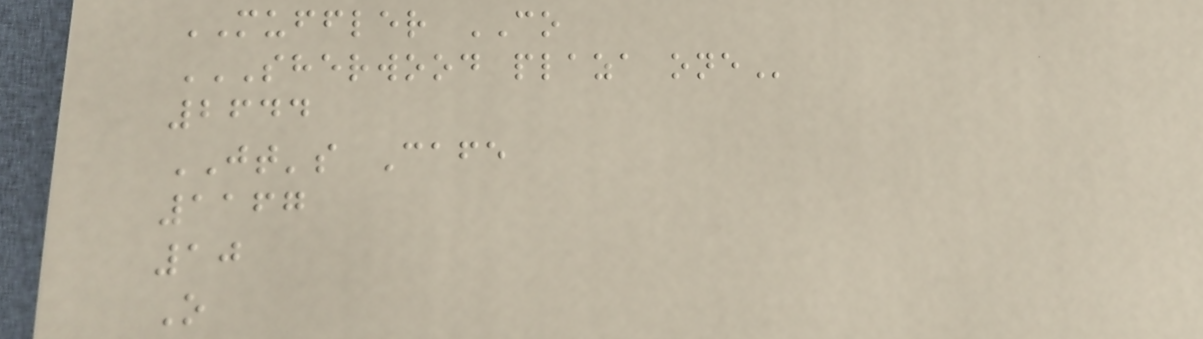MUFFLER CO
SHERWOOD PLAZA ONE
2644
JT's Cafe
1167
10
O
